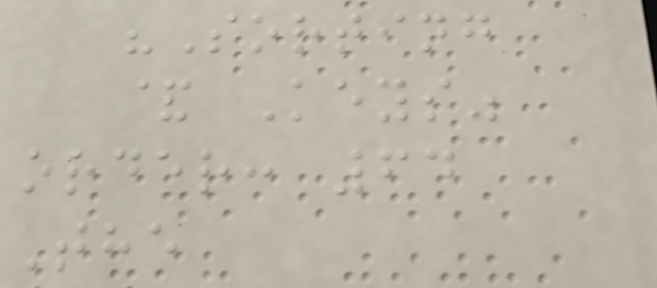"Sorting
& Keys"
order: 64
The
